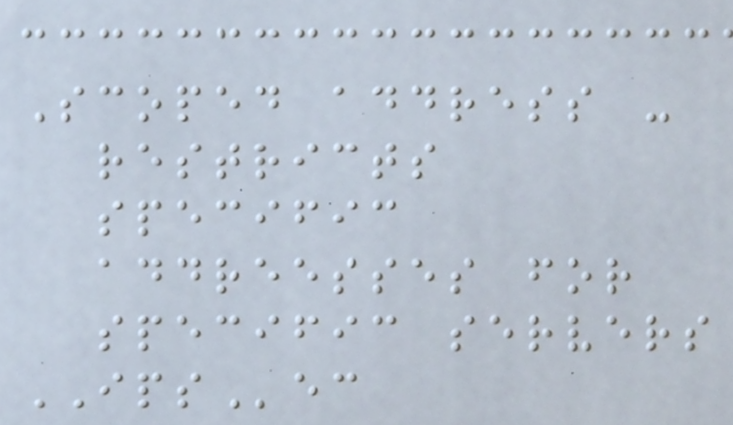Scoped address -
restricts
specific
addreesses for
specific servers
IPSec
